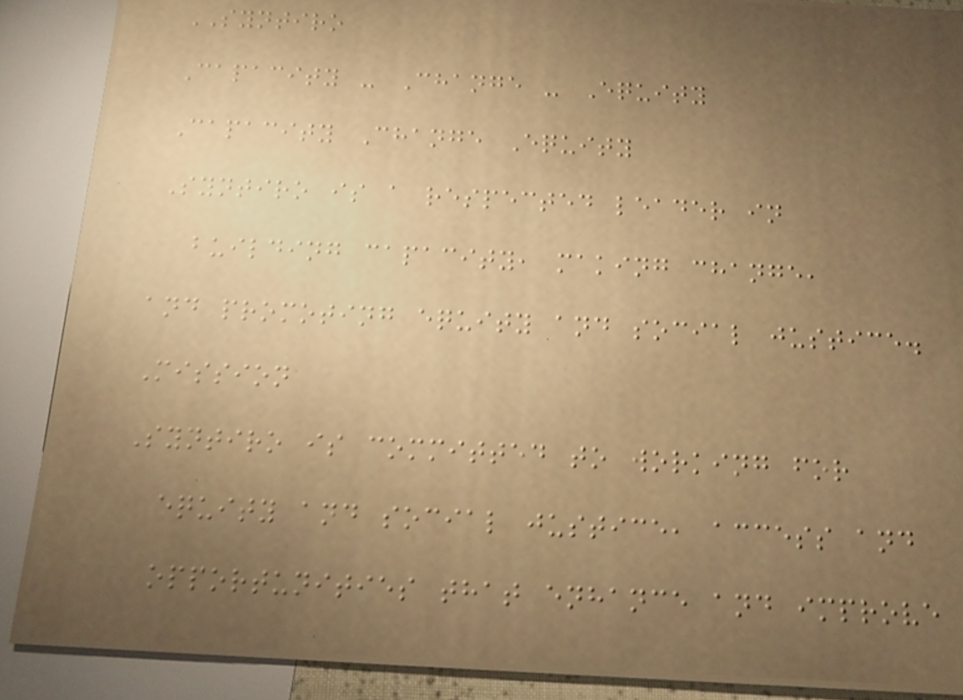SYNTIRO
Capacity - Change - Equity
Capacity Change Equity
Syntiro is a respected leader in
building capacity, making change,
and promoting equity and social justice.
Mission
Syntiro is committed to working for
equity and social justice, access and
opportunities that enhance and improve
